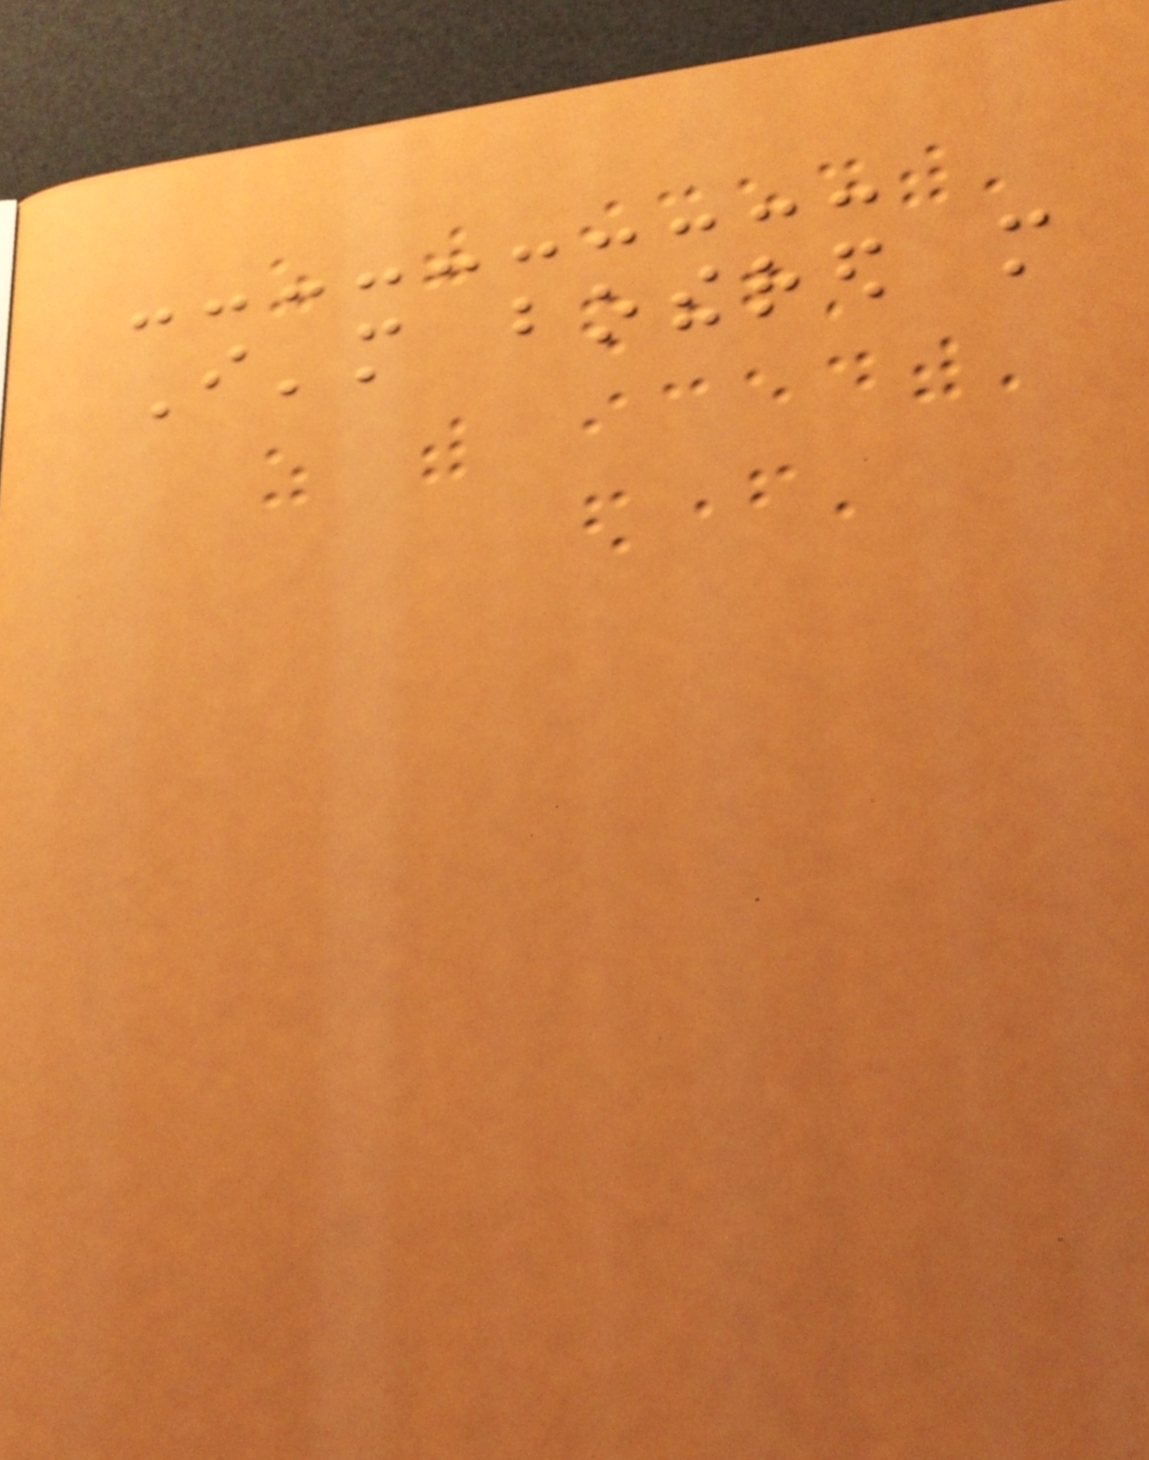I'm bothered more
